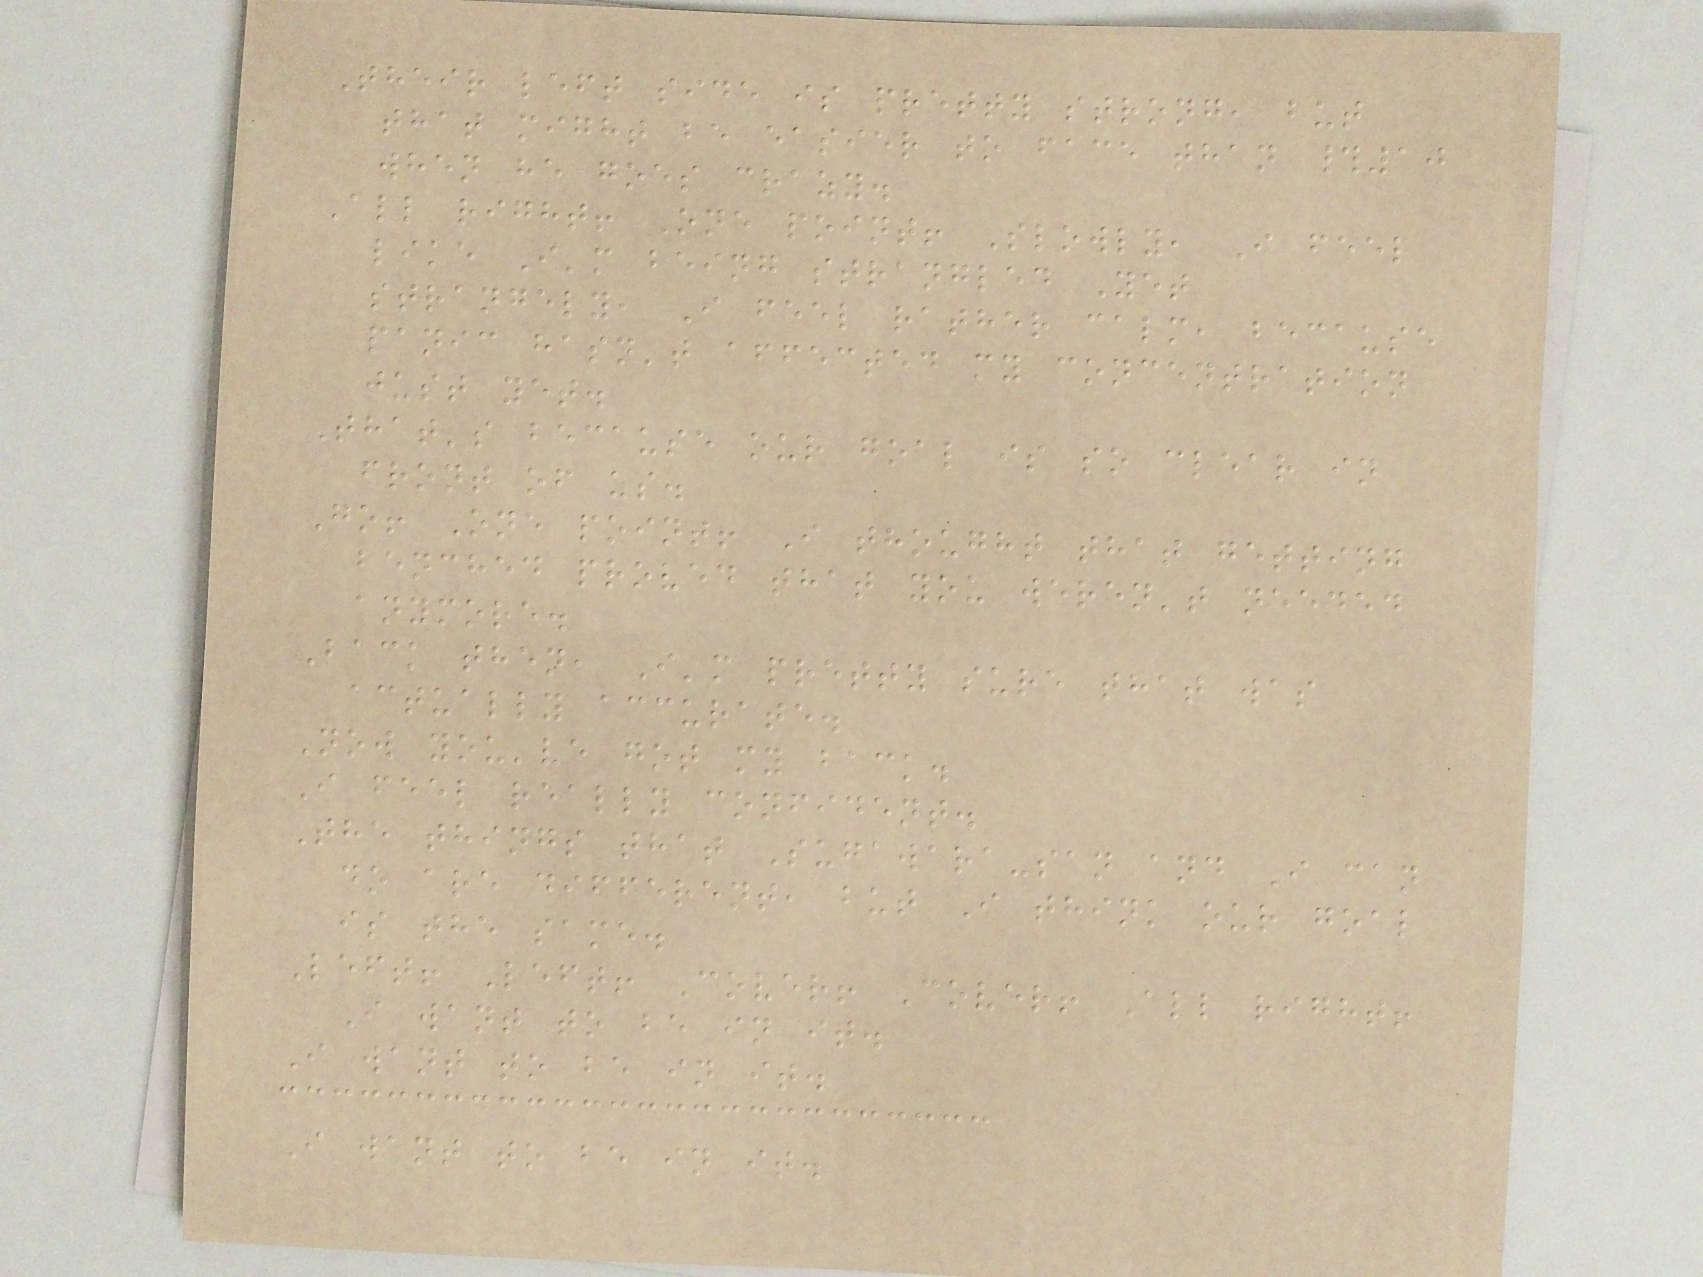Their left side is pretty strong, but
that might be easier to face than #10
when he goes crazy.
All right! One point! Slowly, I feel
like I'm being strangled Yet
strangely, I feel rather calm, because
panic hasn't affected my concentration
just yet.
That's because our goal is so clear in
front of us.
Go! One point! I thought that getting
benched proved that you weren't needed
anymore.
Back then, I'm pretty sure that was
actually accurate.
Now you've got my back.
I feel really confident.
The things that Sugawara-san and I can
do are different, but I think our goal
is the same.
Left! Left! Cover! Cover! All right!
I want to be in it.
I want to be in it.
I want to be in it.
